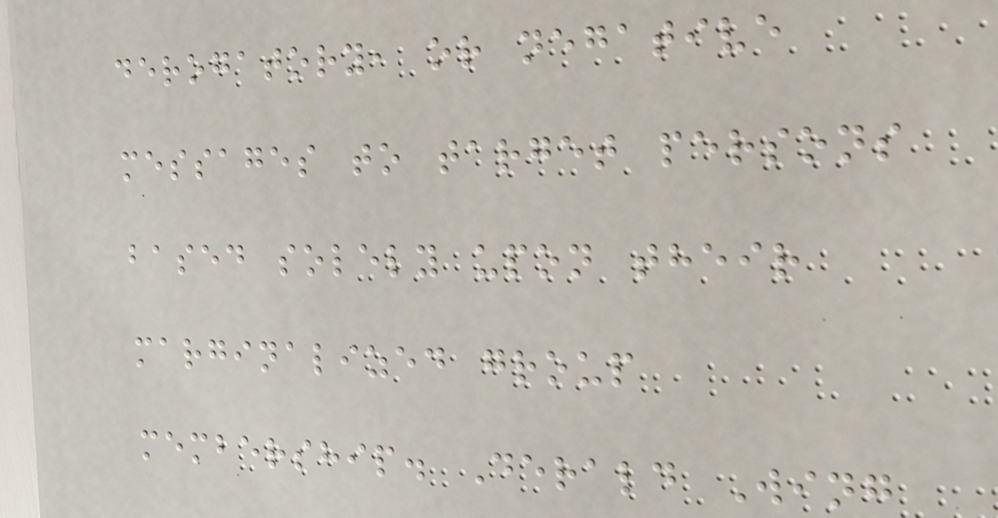derogatory, or negative
messages to target persons
based solely upon their
marginalized group
membership. Derald Wing
